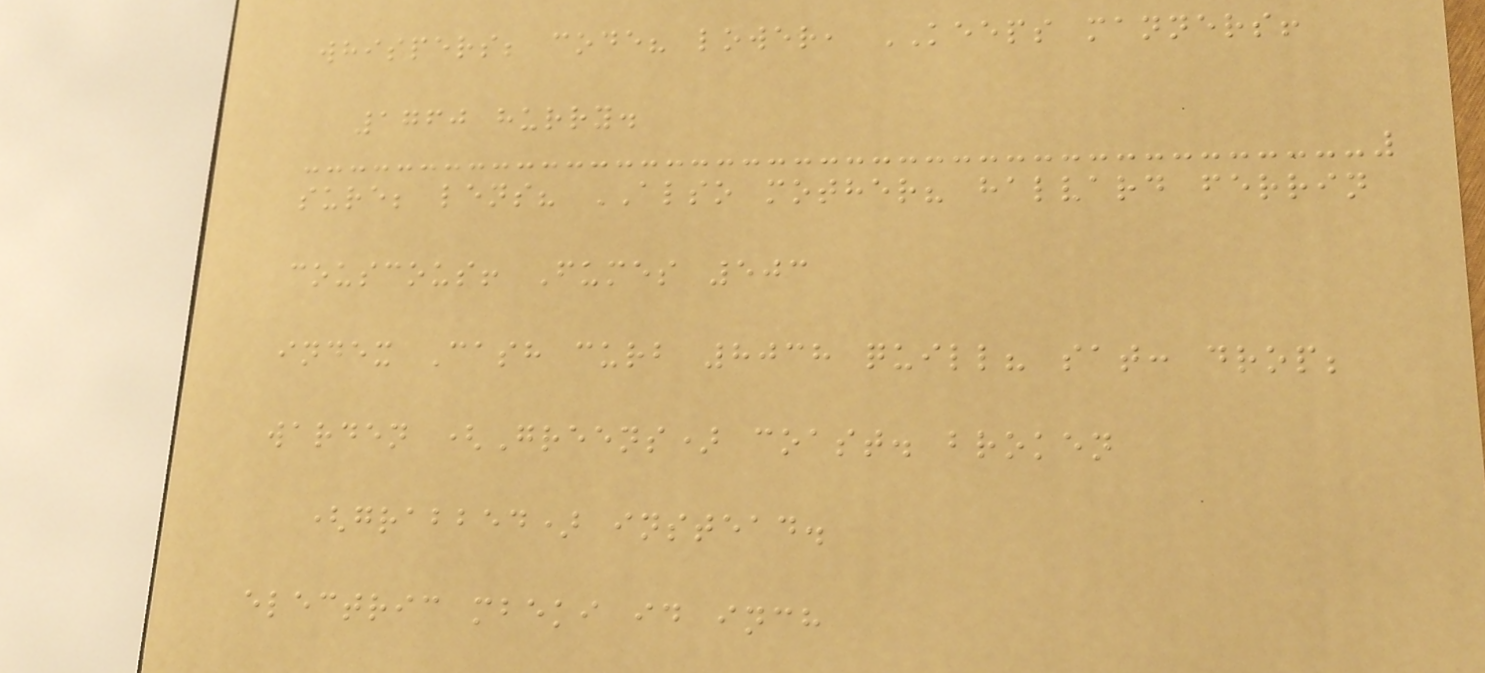whispers; code? lower, KEEPS manners!
1760 hurry.
sure; lens? ALSO mother? halvard ferrin
couscous! Fumes 503
index Cash curb 8038 quill? sat: drop;
warden (Greens) coast. broken
(grabbed) instead.
electric mbeki id inch
